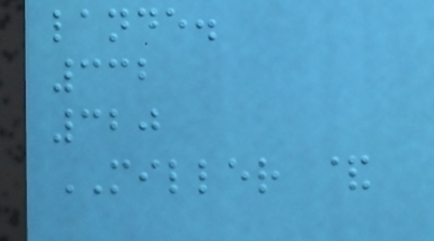lande.
332
320
MILLER &
